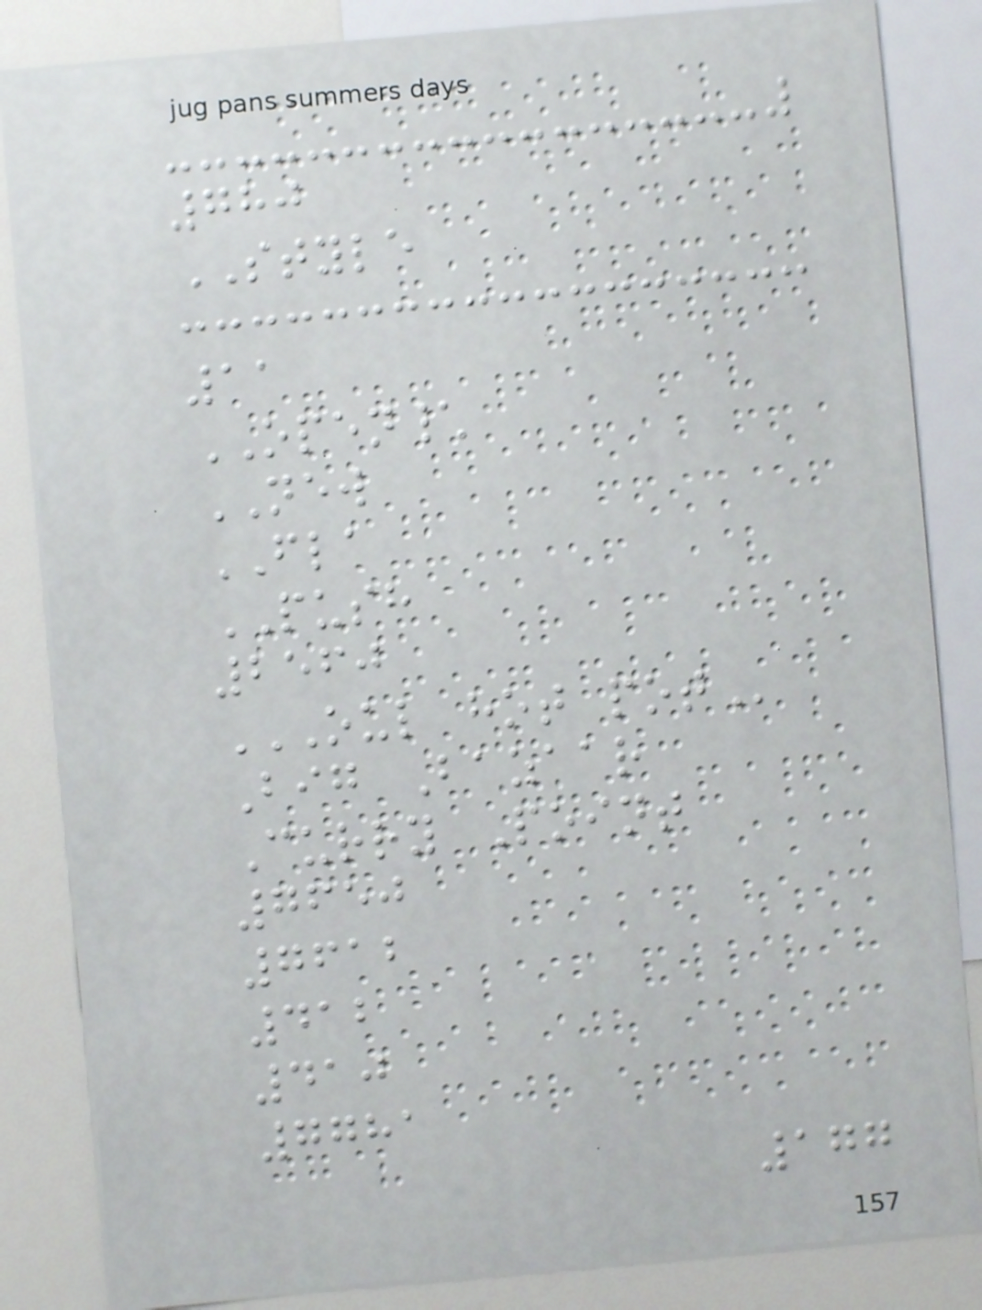780
STYLE
11
OPEN\
NEW
FLA
PUSH
2560
OUL HOT POT
Big Bazaar
Curry Point
7650
7612
412
410
7781
177
